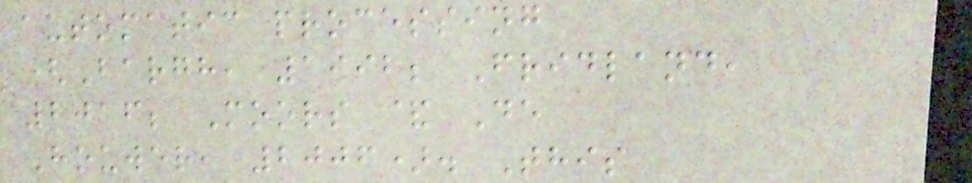automatic processing
(Bargh, 1992; Fridland,
2016; Moors & De
Houwer, 2006). This
